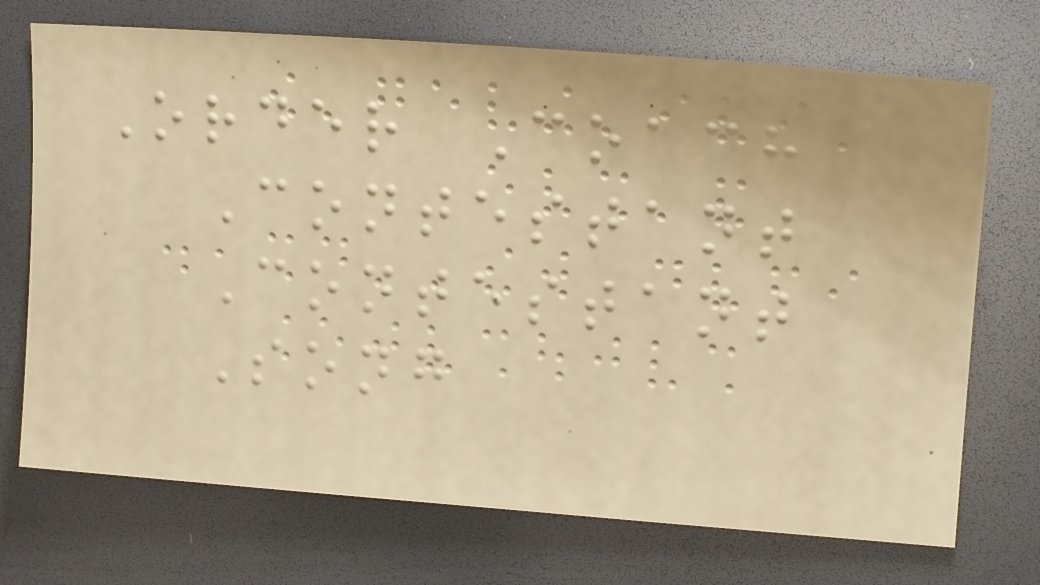Order Coach
Contestant
Contestant
Song
